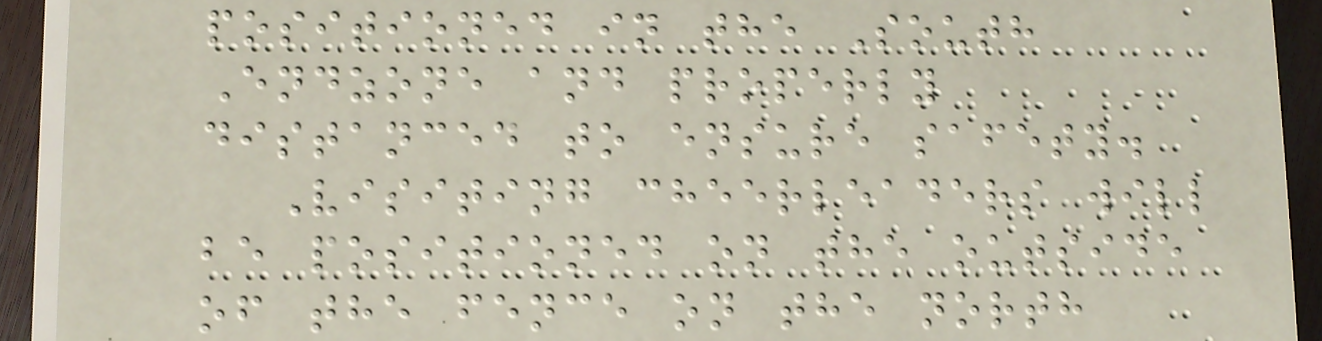positioned in the South
Endzone and properly
distanced to ensure safety.
Visiting cheerleaders will
be positioned on the outside
of the fence on the north
